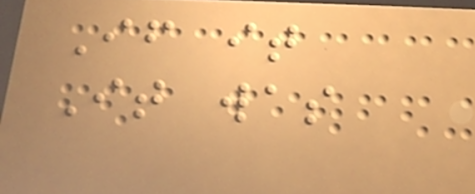If it
It was
